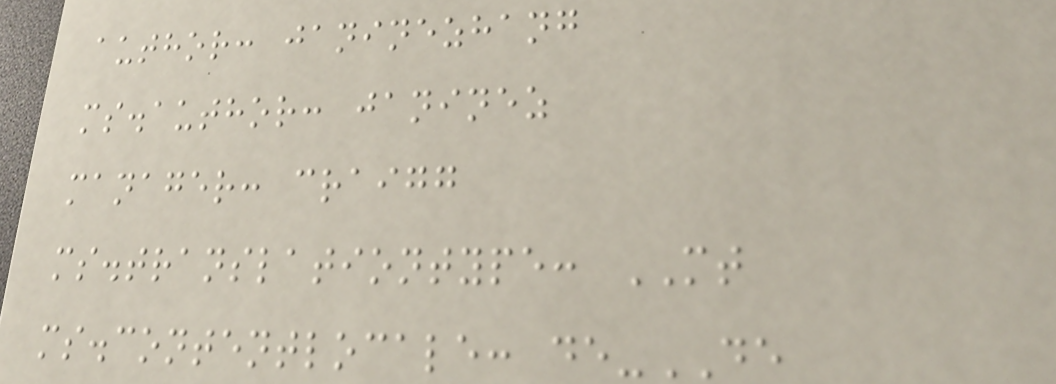author: janinezhang
ms.author: janinez
manager: craigg
ms.translationtype: MT
ms.contentlocale: de-DE
